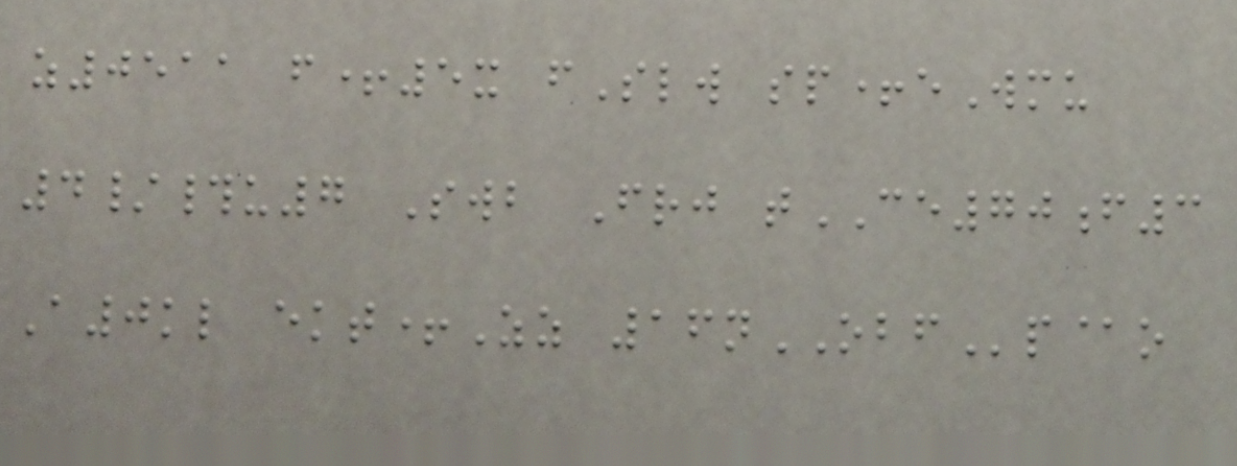z0511 f+5x fSlw sp+eWmu
4/#u7 Swb Frj tCE70f3
A0kl ekt+Zz 16nOBFp@o
